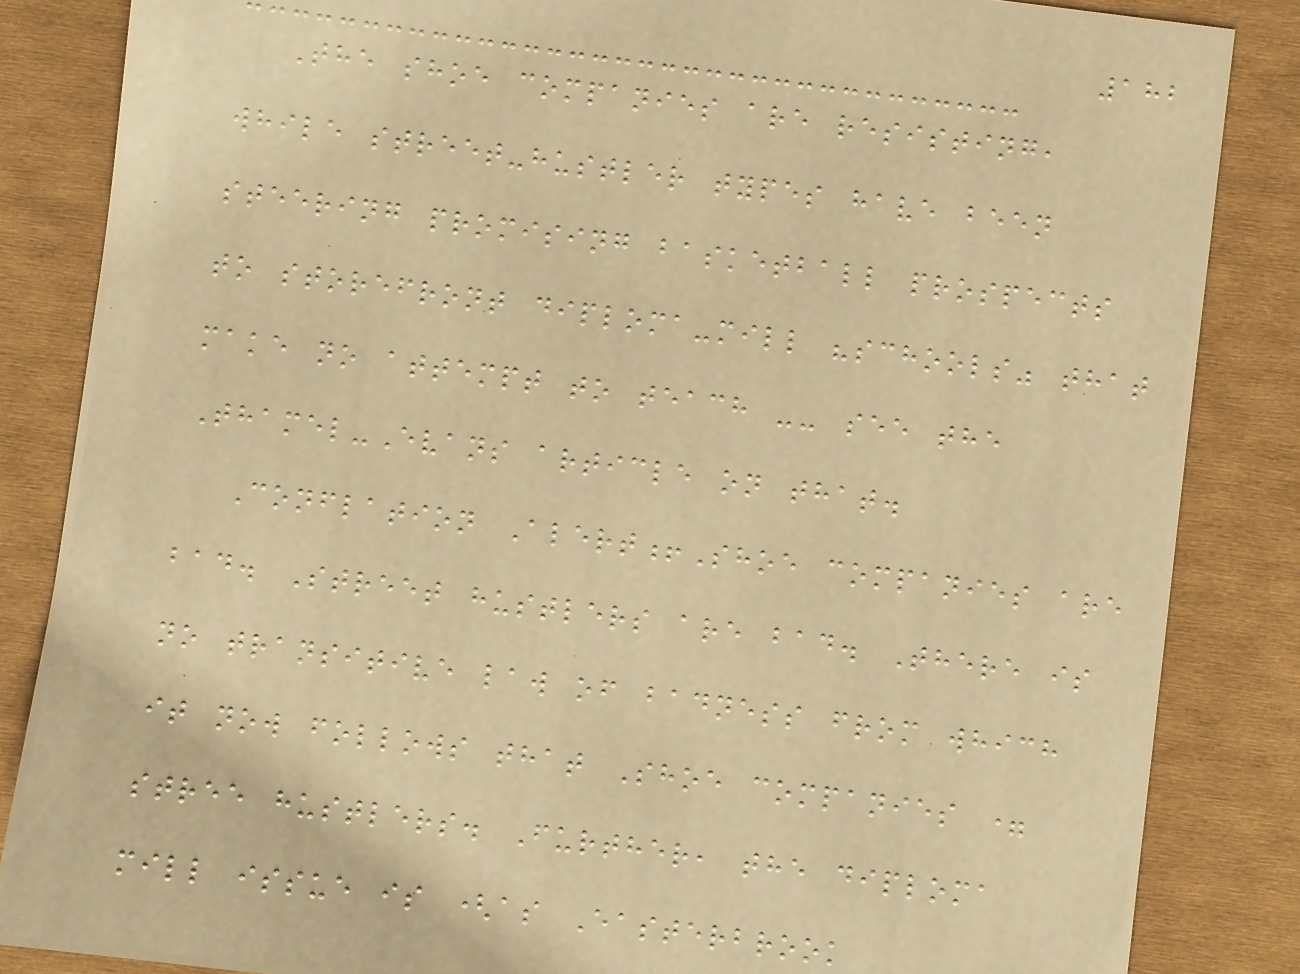182
The shoe companies are resisting,
while street-hustler types have been
steering promising basketball prospects
to storefront diploma-mill "schools" that
make no attempt to teach -- see the
Thamel-Evans article on that.
Conflation Alert!Shoe companies are
bad. Street hustlers are bad. There is
no transitive law of badness from which
it now follows that Shoe companies =
stree hustlers. Further, the diploma
mill issue is (as Easterbrook
